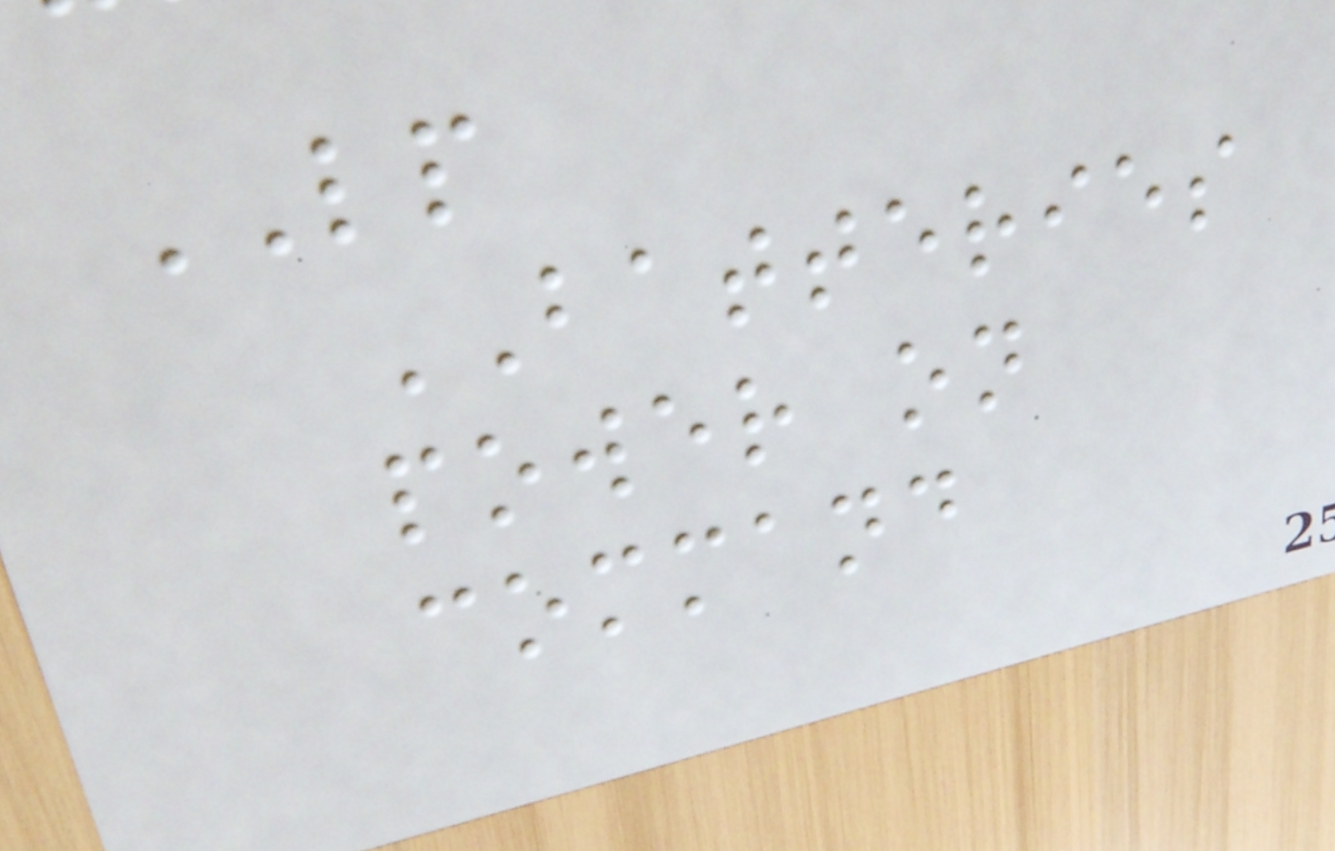LP
BATTERIES
power on
command
